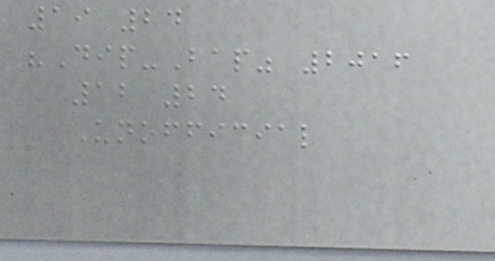19 24
"Dip-Bap" 2016
12 24
Unofficial
